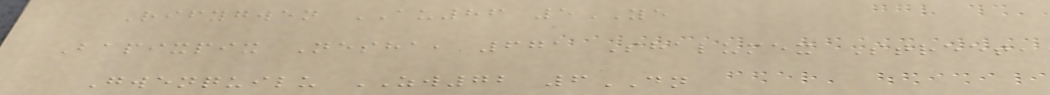Rifygwen AU86 5YE
Bapixpix Nesha, 671 Shalumex Street,
Gwenquilu ZW72 6DN
